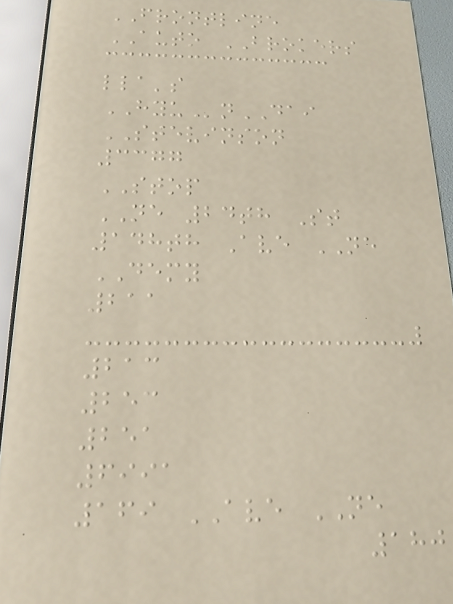FRONTLINE
AUTO BROKERS
lla's
HYUnDAI
STEVINSON
3377
STOP
NE 24th St
148th Ave NE
DEMY
211
213
253
251
6991
169 AVE NE
180
